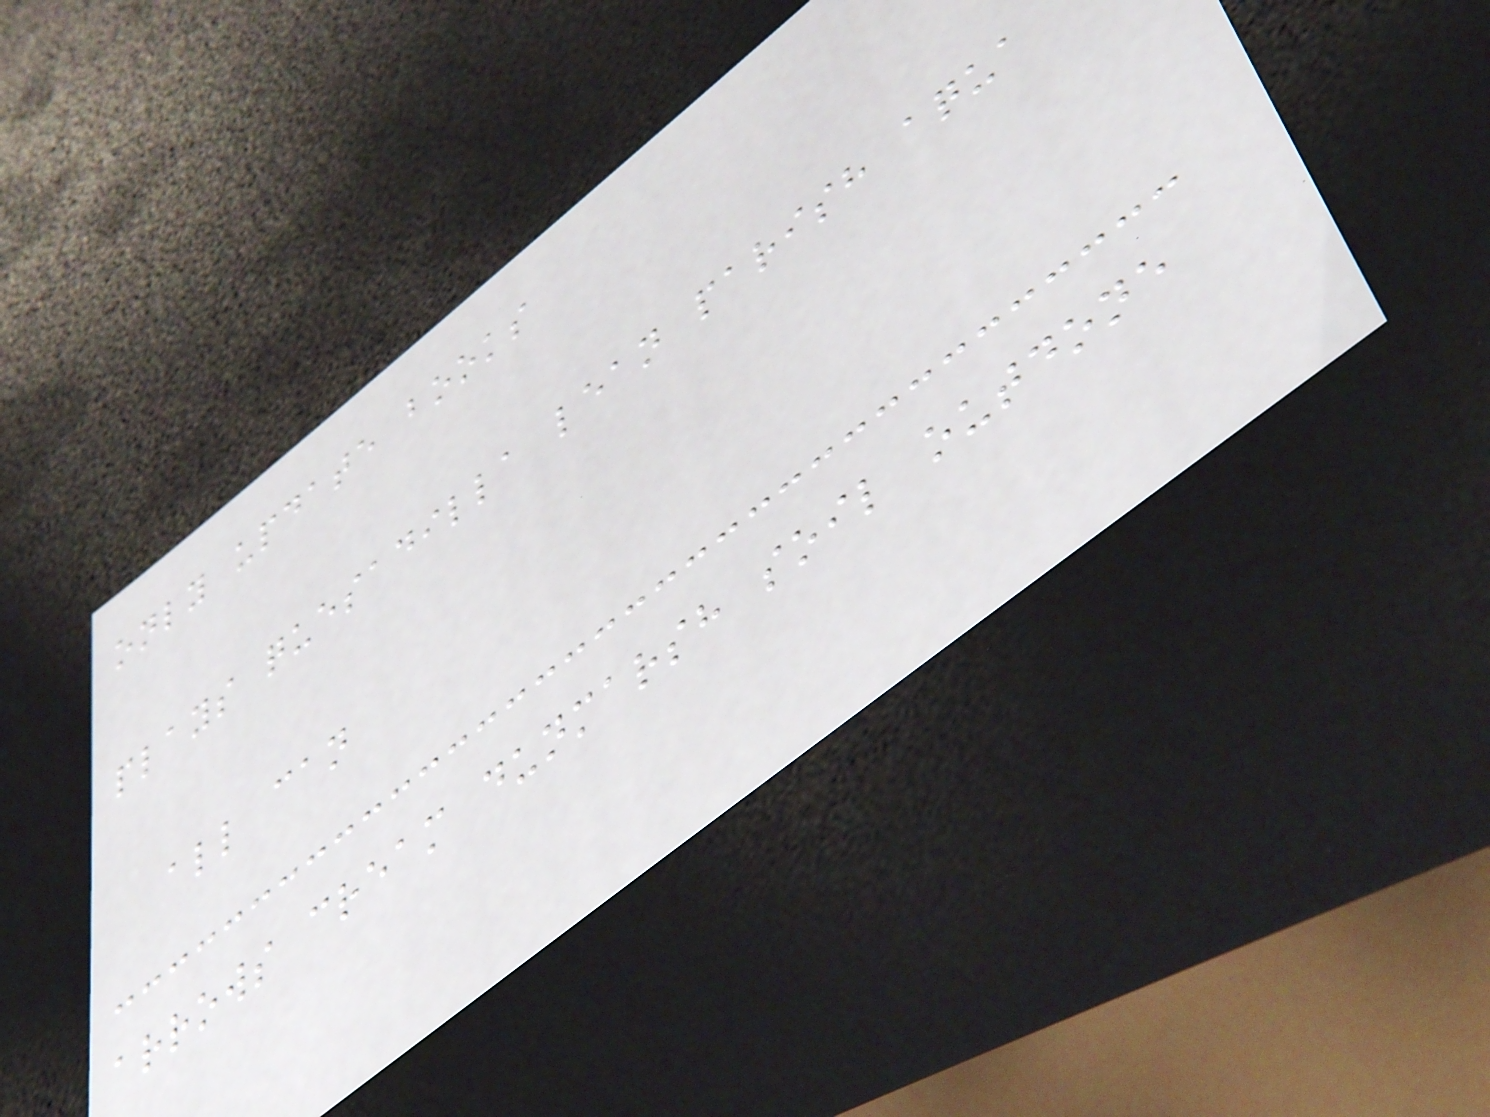only update books
plays quesadilla lean parish aqua
all can
arrows cream dunmarsh soil outdone
